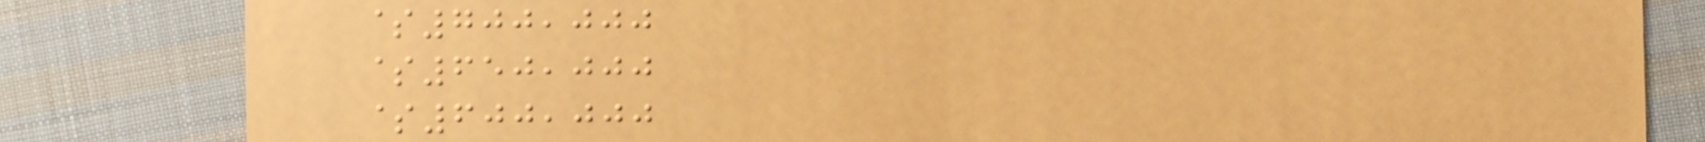$700,000
$650,000
$600,000
